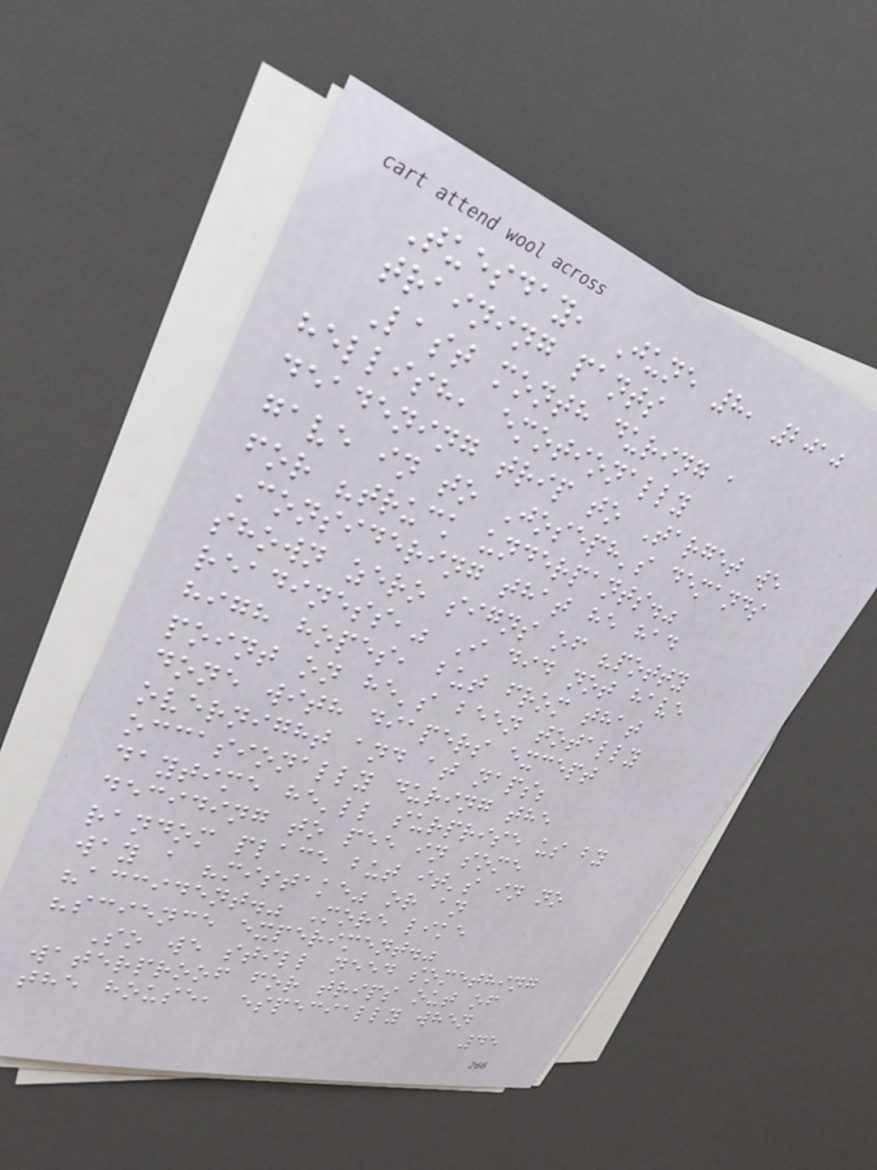Tuesday, June 8, 2010
training pants
Last month during a
hellish, emotionally
deadening trip to Target we
gave in to Joseph's demands
for "truck underpants."
Considering that he had
shown zero signs of "potty
readiness," I did not have
high hopes, but from that
point on he's been totally
done with diapers except
overnight and at naps;
occasionally during the
daytime he'll surprise us by
deciding to pee in some
random place but it's in no
way a "mistake" or an
"accident." More like
"science experiment."
So we still need something
waterproof for trips out of
the house, especially when
45
